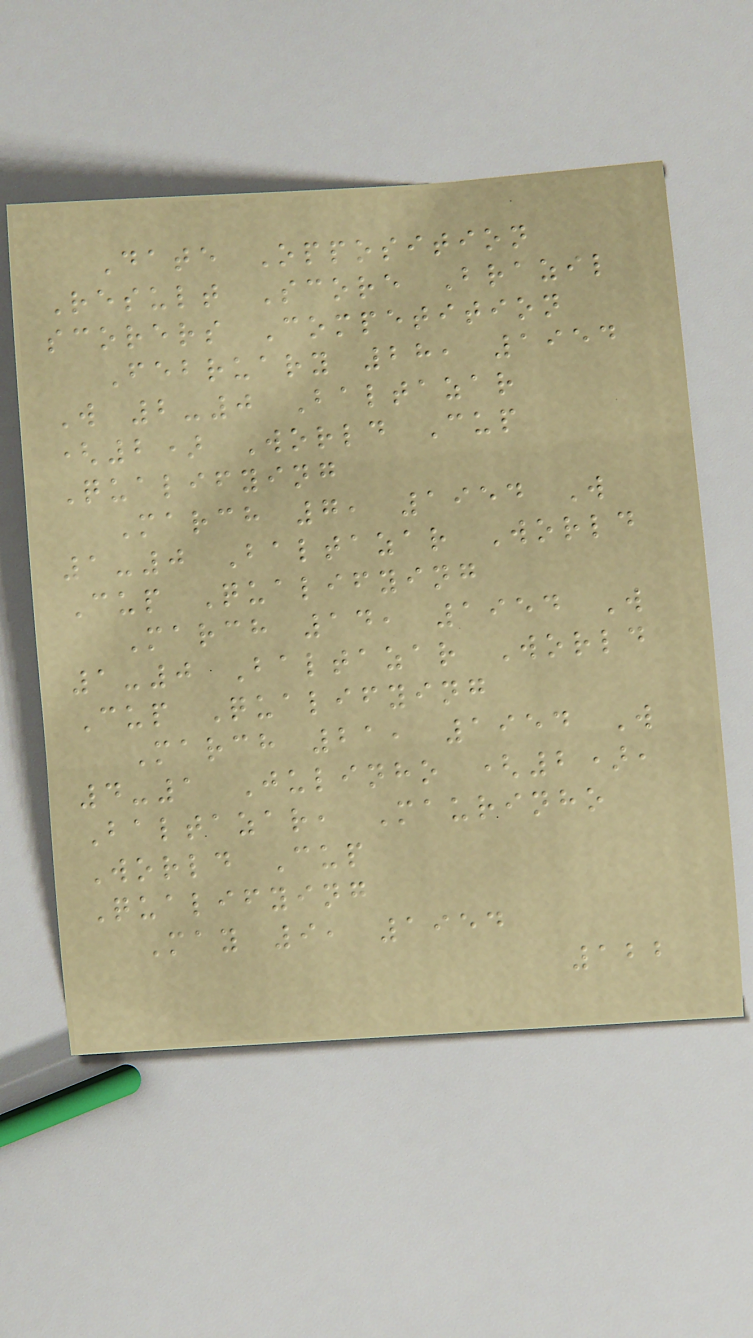Date Opposition
Result Score Brazil
scorers Competition
February 28, 1954
W 2-0 Baltazar
(2) World Cup
Qualifying
March 7, 1954 W
1-0 Baltazar World
Cup Qualifying
March 14, 1954 W
1-0 Baltazar World
Cup Qualifying
March 21, 1954 W
4-1 Julinho (2),
Baltazar, Maurinho
World Cup
Qualifying
May 9, 1954
122
